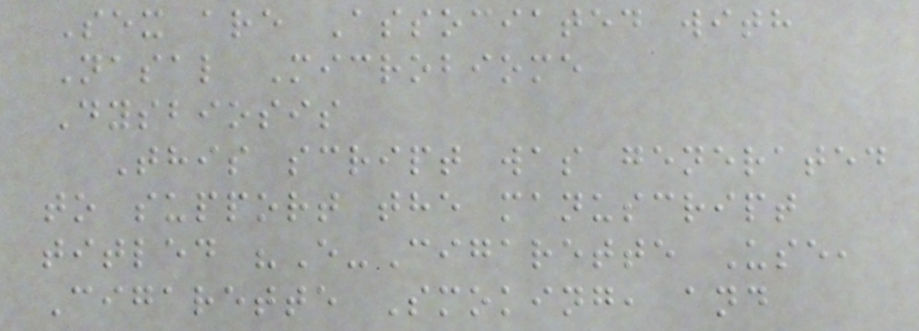Sex are Associated with
Nasal Microbiome
Dysbiosis
This script was generated
to support the manuscript
titled "E-Cigarette Use,
Cigarette Smoking, and
